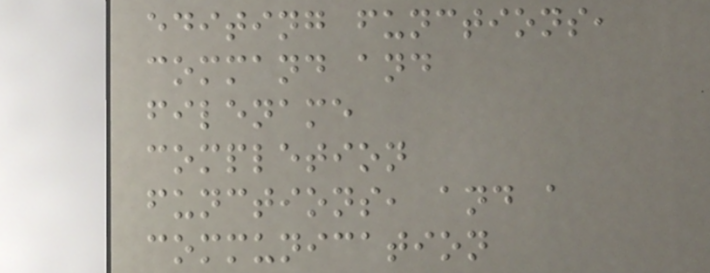editing functions,
command and
filename
completion
functions, and a
communication
